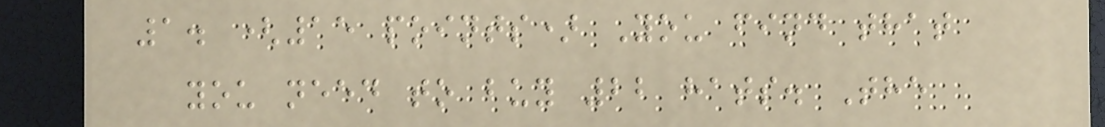1. (15 points) You find that
you need to buy 22 hats. The
